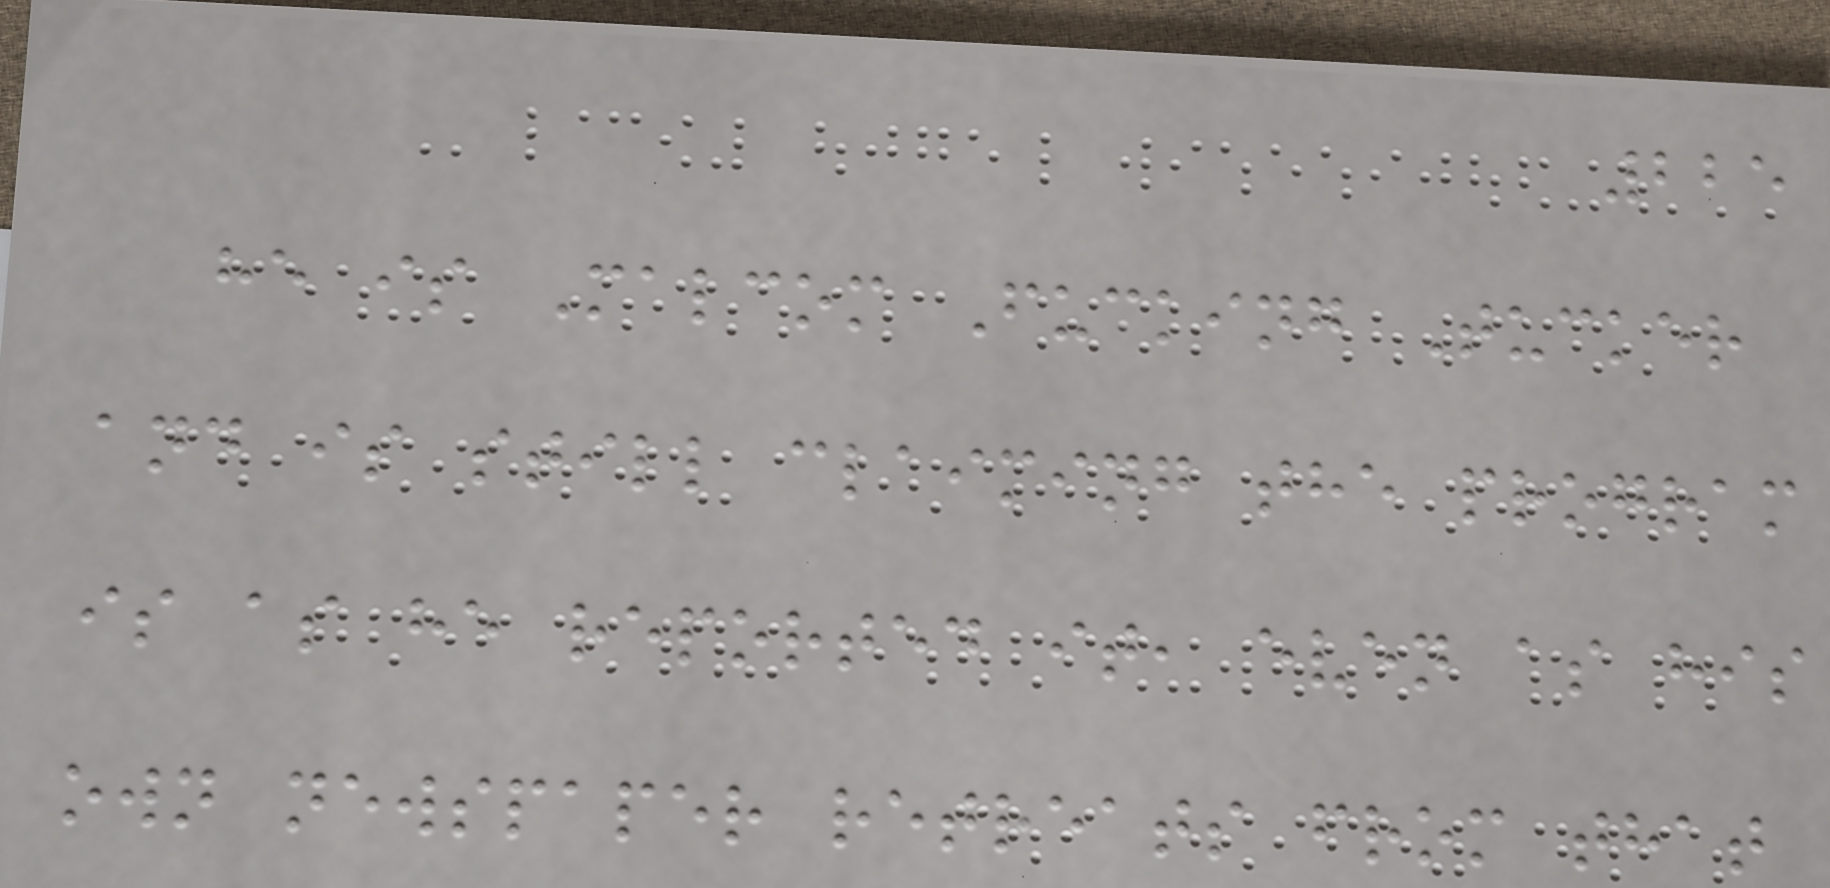225
he is Malcom Fucking Tucker
and is still claiming the program
is as he reported it, even as his
own newspaper retreats from that
